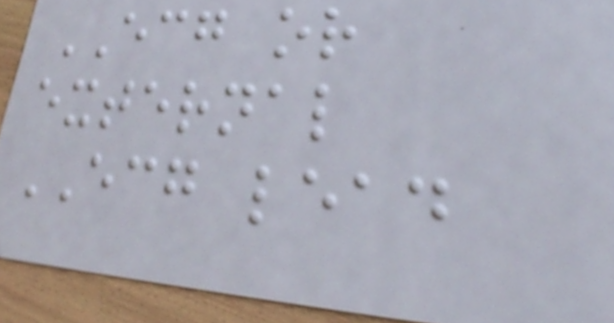ECG or
external
ECG lead
